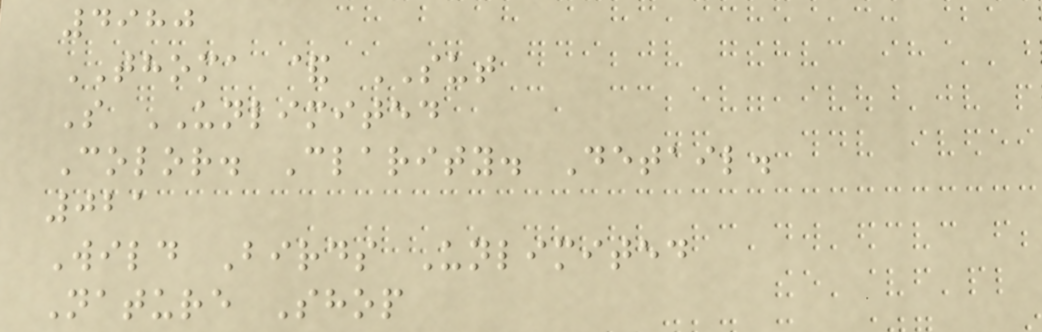4980
THOMA & SUT
S UNLIMITED
Color. Clarity. Detail.
021
Wild Birds Unlimited
Nature Shop
